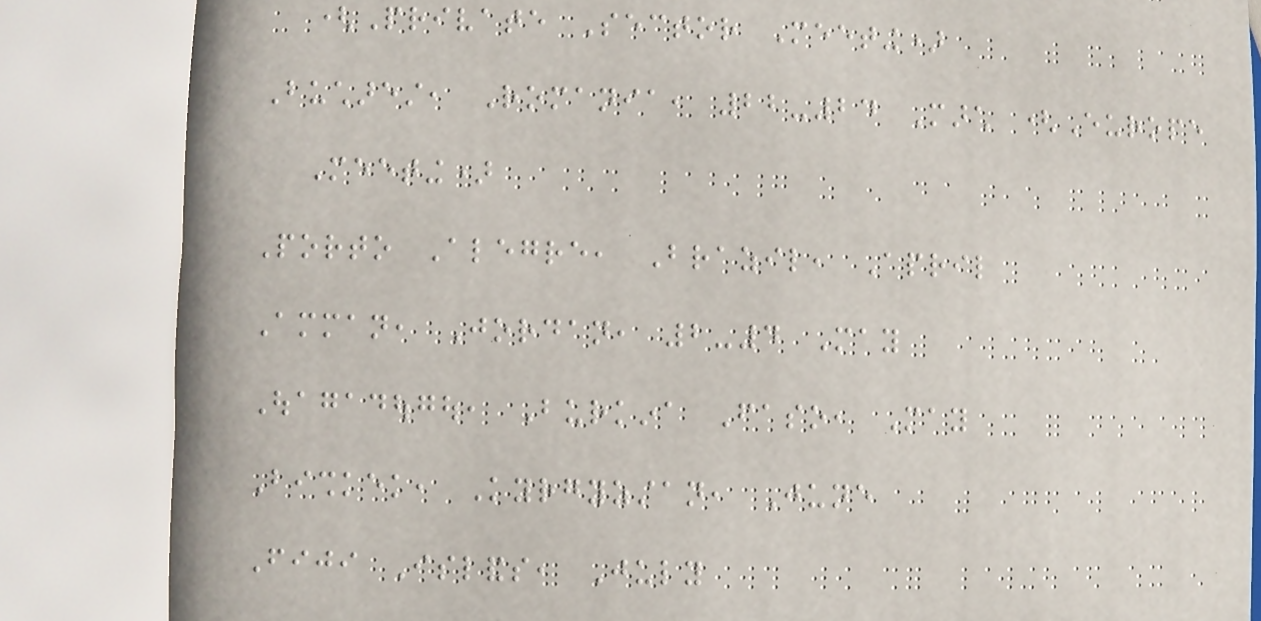(Private Sector Meeting)
Bucharest, Romania, 22-24 March (Europe
Meeting)
Porto Alegre, Brazil, April
Amman, Jordan, 2-4 May
Ouagadougou, Burkina Faso, May
Bishkek, Kyrgyzstan, June
Fiji Islands, July
